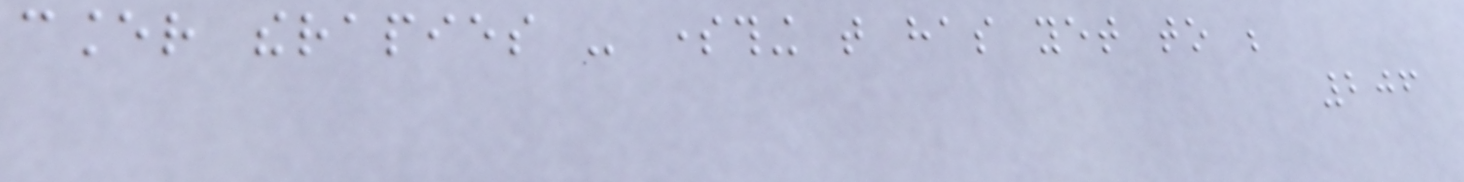cancer therapies - something that has yet to be
206
